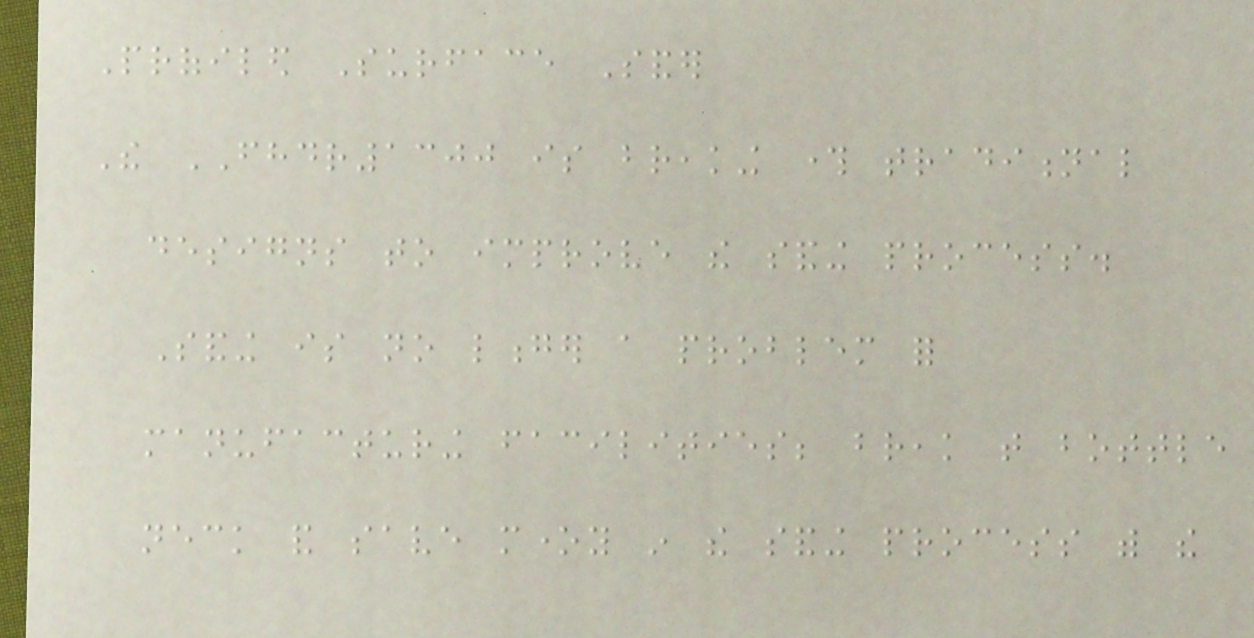Profiled Surface Sander
The FHDR1300 is breaking through traditional
designs to improve the sanding process.
Sanding is no longer a problem for
manufacturing facilities; break that bottle
neck and save money in the sanding process with the
